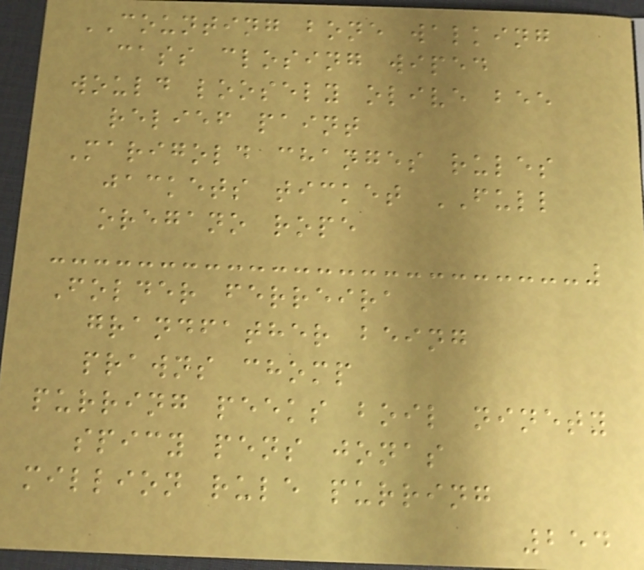COUNTING bone walking
cass closing wiped
would loosely olive bee
relief paint
Marigold changes rules
jackets ticket FULL
oregano rope
Folder ferreira
grandfather being
prawns chomp
purring peeks boil ninety
spicy pens jonas
million rule purring
254
